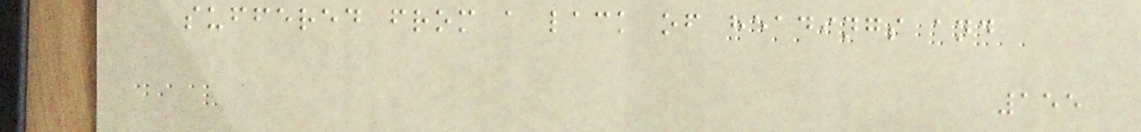suffered from a lack of headings and
155
